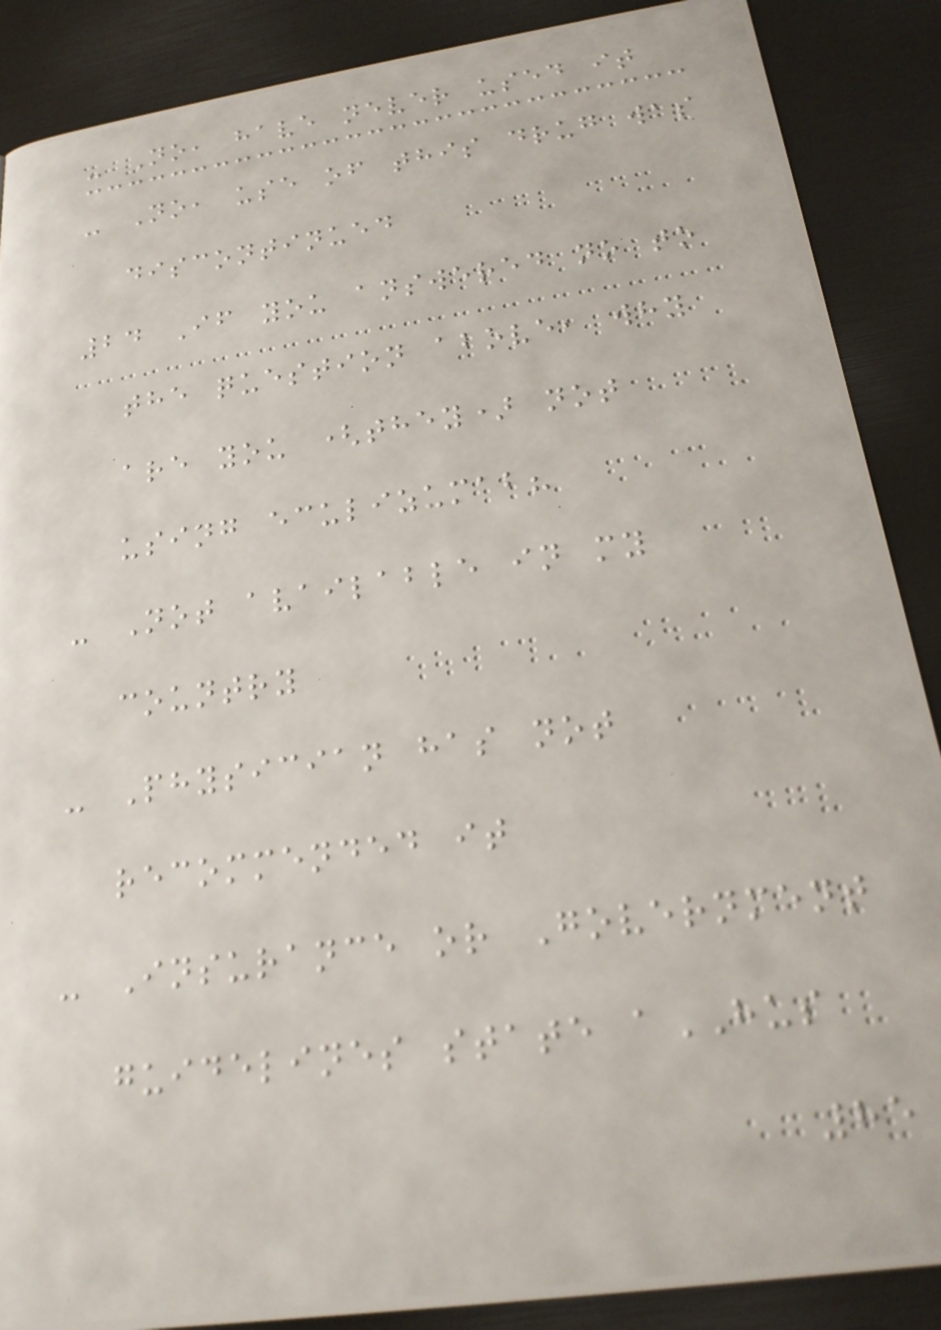- No, have never used it
- No, use of this drug was
discontinued
24 If you answered no to
the question above, why
are you (they) not
using eculizumab?
- Not available in my
country
- Physician has not
recommended it
- Insurance or Government
guidelines state aHUS
85
